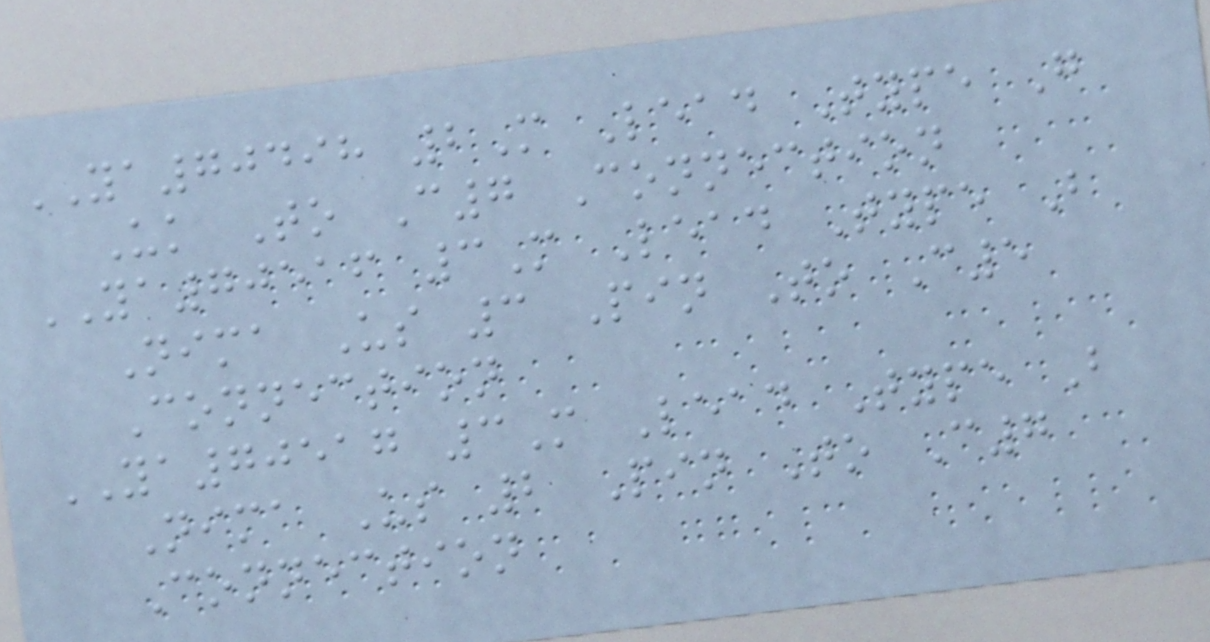YA70498 2M Lead Type G
Uk To C7 Connection
YA70516 3M Lead Type B
Nima Us 3 Pin To C5
Connection
YA70517 3M Lead Type B
Nima Us 2 Pin To C7
Connection
